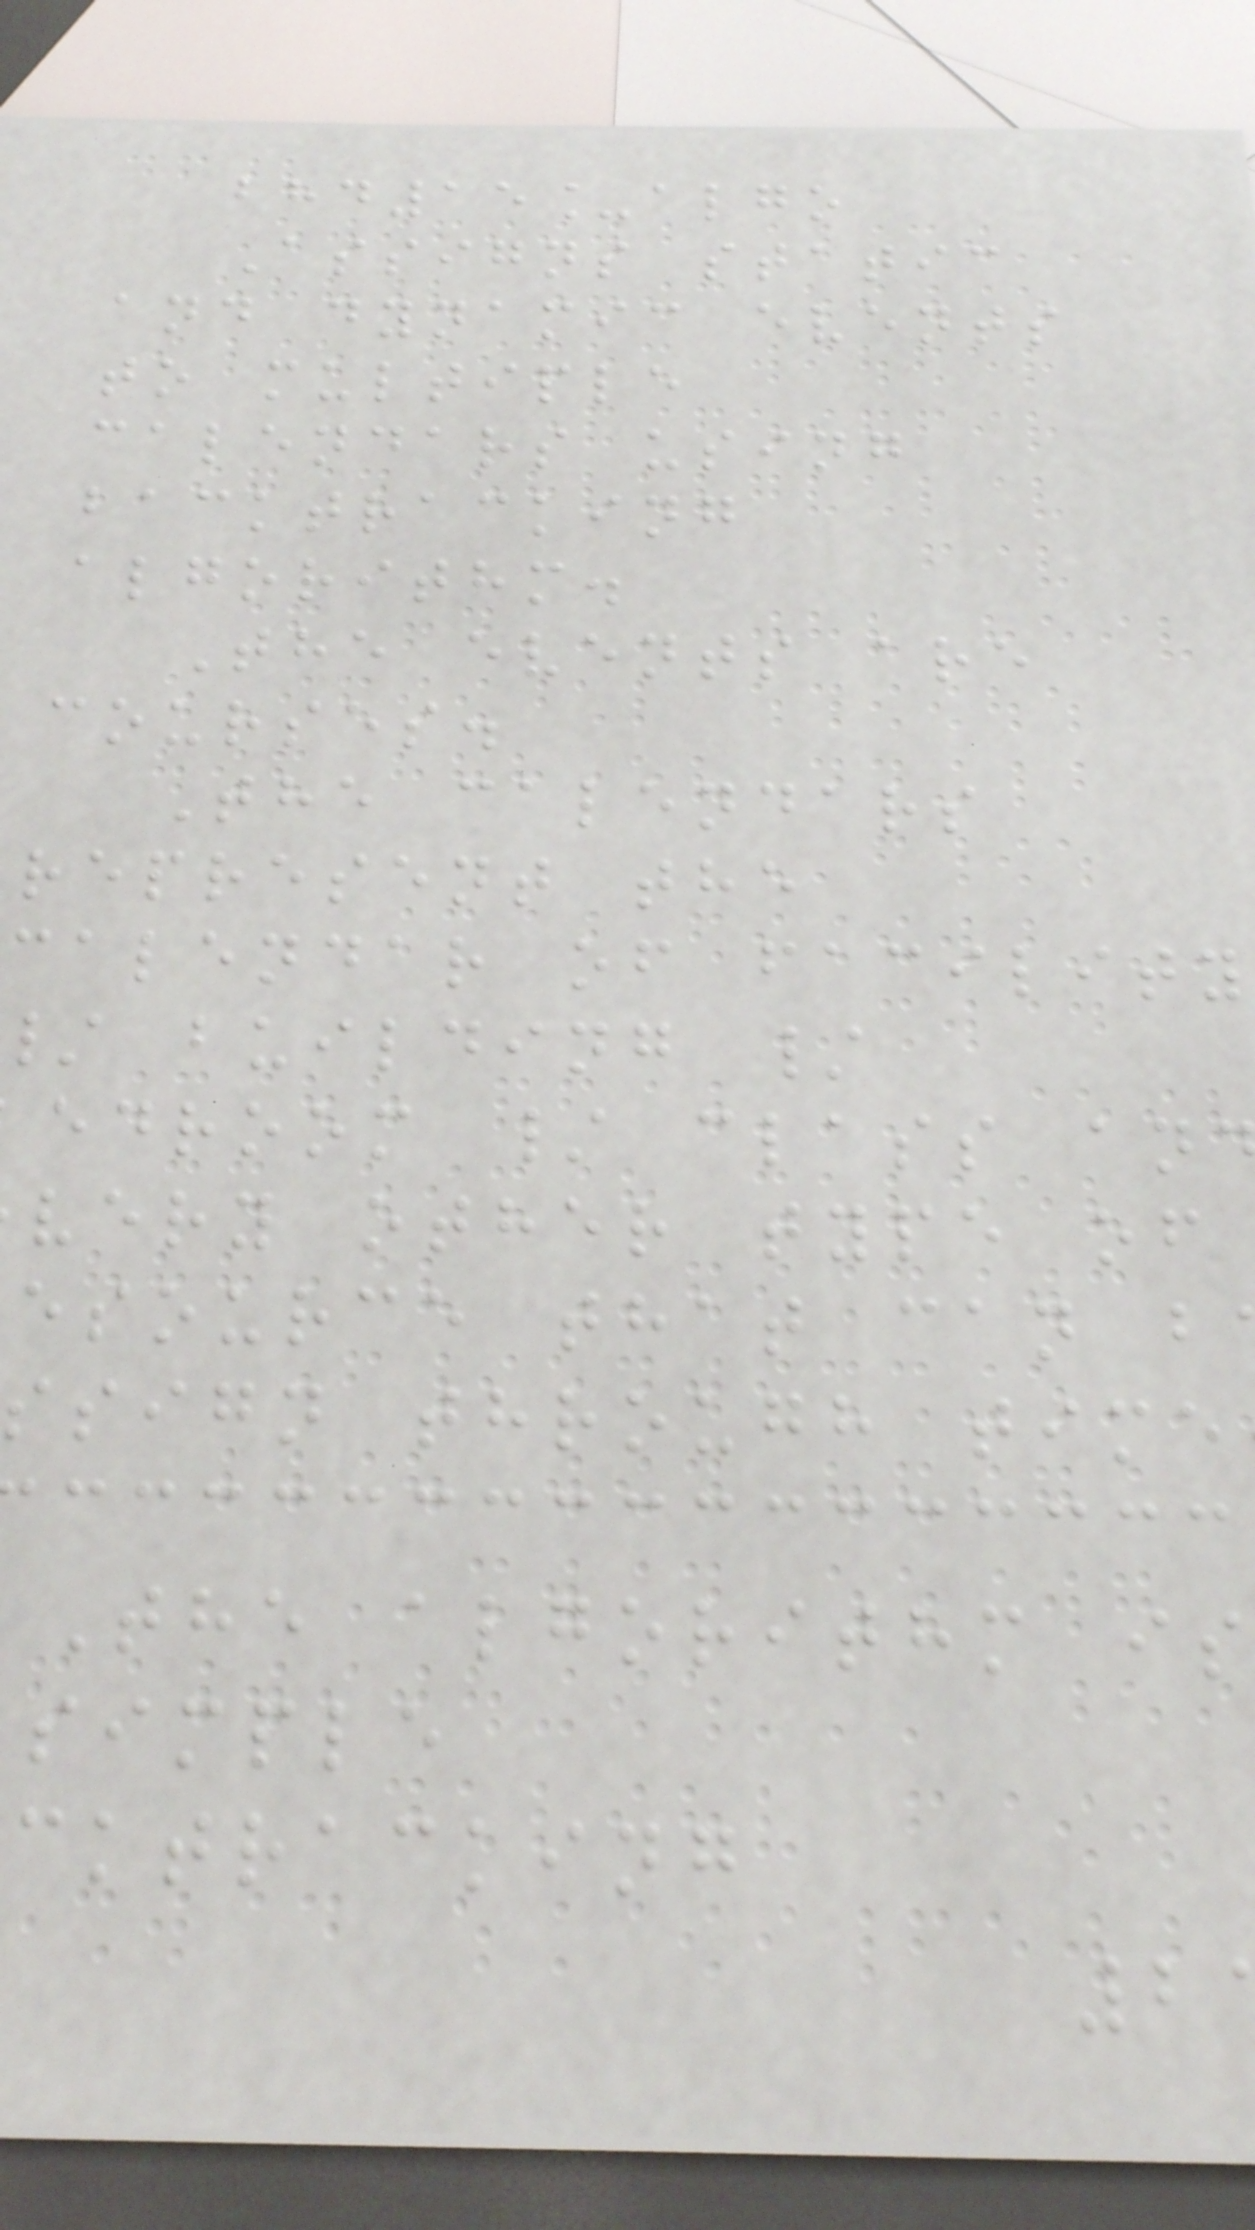bhd15_algo
Assigns static
and dynamic events
to multiple
calendars using
backtracking
algorithm.
The events are
courses.
The calendars
represent the
calendar of facility
building /
edroom / class an
very other type of
esource that can b
ssign through time
The algorithm is
simple
cktracking
